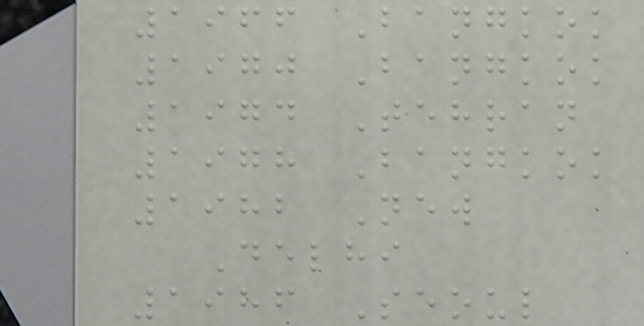1966 Bangkok
1970 Bangkok
1974 Tehran
1978 Bangkok
1982 New
Delhi
1986 Seoul
